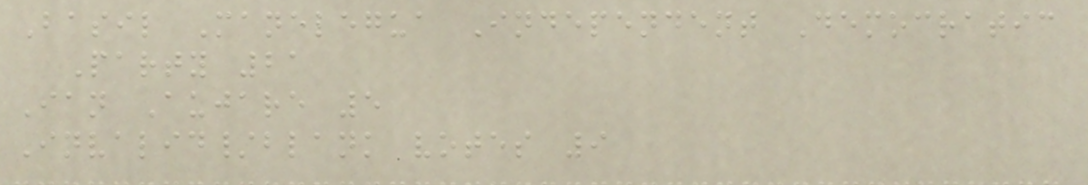Basil Manelegua Independent Democratic
Party 21
Ian Aujare 5
Invalid/blank votes 9
